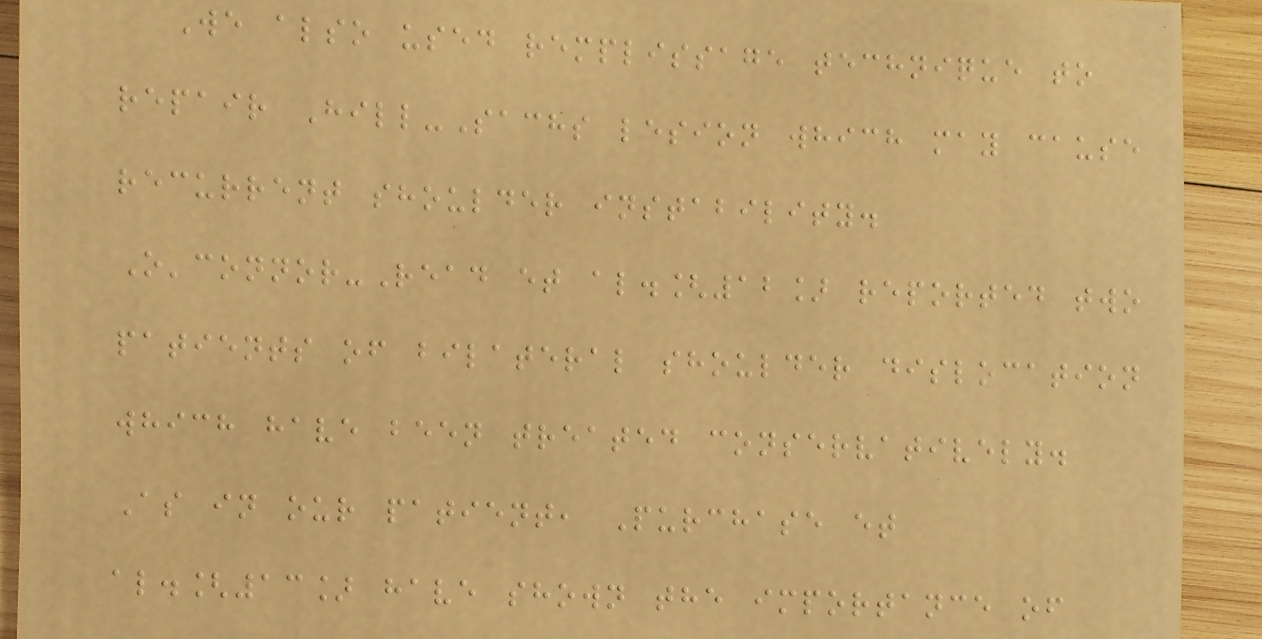We also used remplissage technique to
repair Hill-Sachs lesion which may cause
recurrent shoulder instability.
O'connor-Read et al.[12] reported two
patients of bilateral shoulder dislocation
which have been treated conservatively.
As in our patient, Purchase et
al.[13] have shown the importance of
